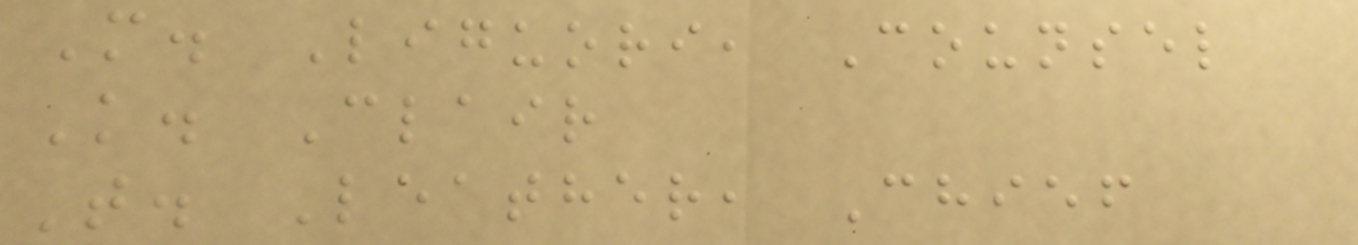M. Liguori, Counsel
K. Clair
T. Leather, Chief
